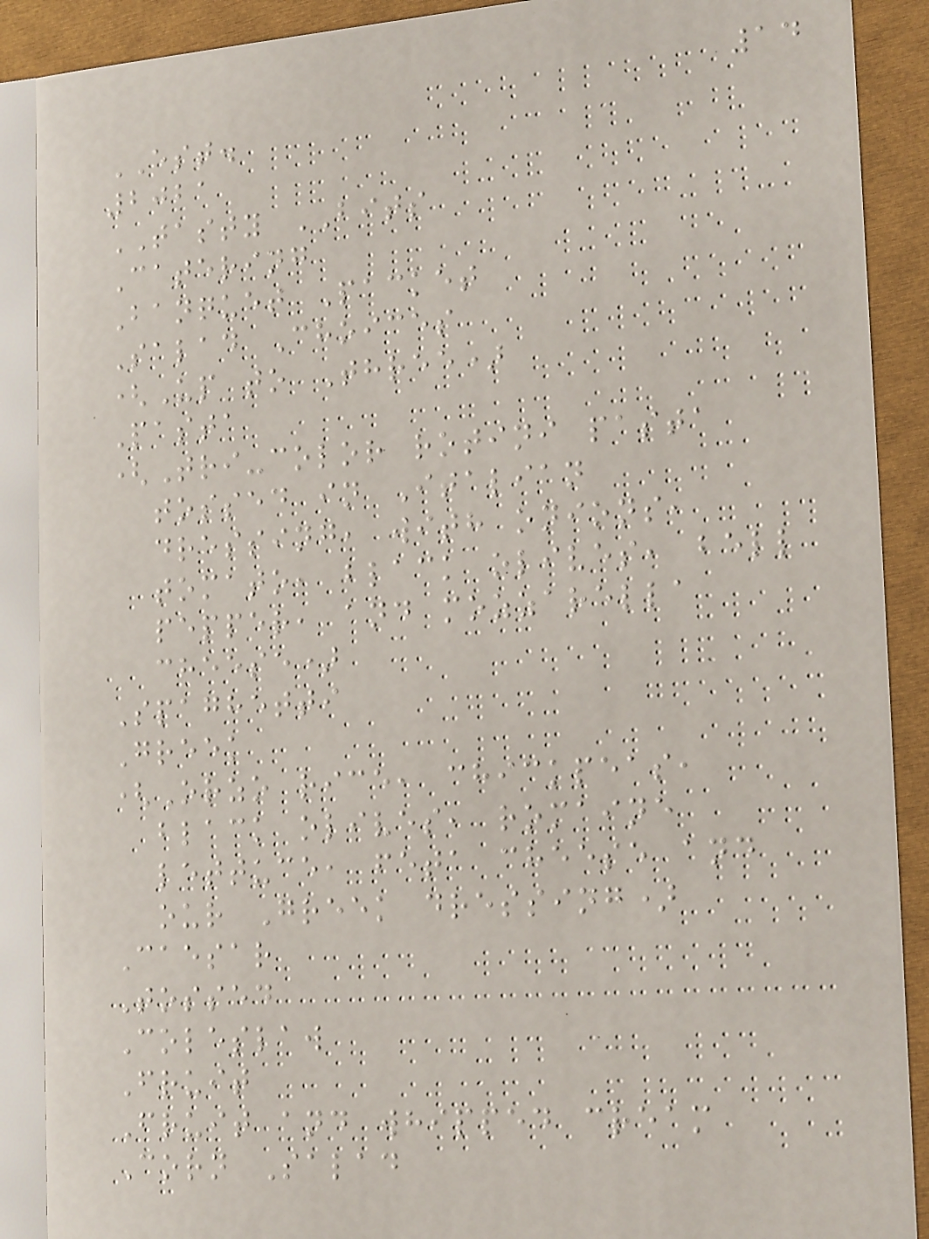14
EST.
2021
TASTY BITS
Catering
Banquet Packet
Salad Choices
(Up to Three)
Pasta
(Tri-color rotini pasta
tossed in Italian
dressing, with onions,
tomato, black olives, bell
pepper, and mozzarella
cheese)
Spaghetti
Greek
(Orzo rice, chickpeas,
black olives, romaine
lettuce, feta cheese and
our Greek dressing)
Caesar
Tossed
Coleslaw
Fruit
Fruit and whipped cream
Corn Salad
